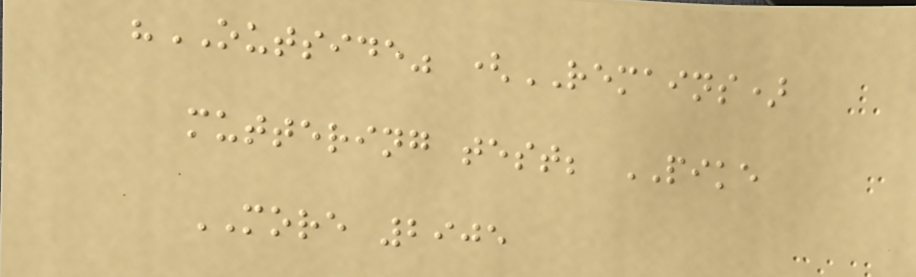"OUTSIDE" (REMAINS)
muttering test; PIKE
MORE 2905
